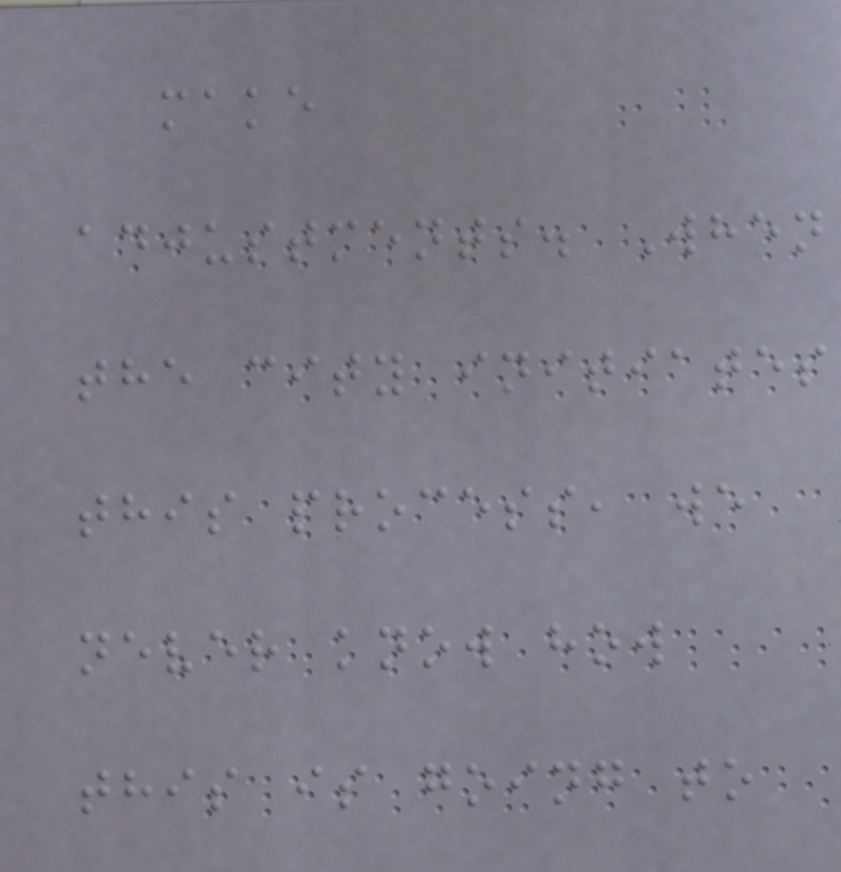make
adjustments. When
the city initiates
this process, we
never know how
this is going to
